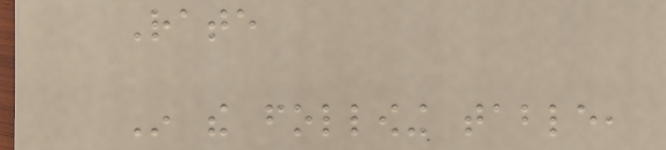Rate
In the following table,
